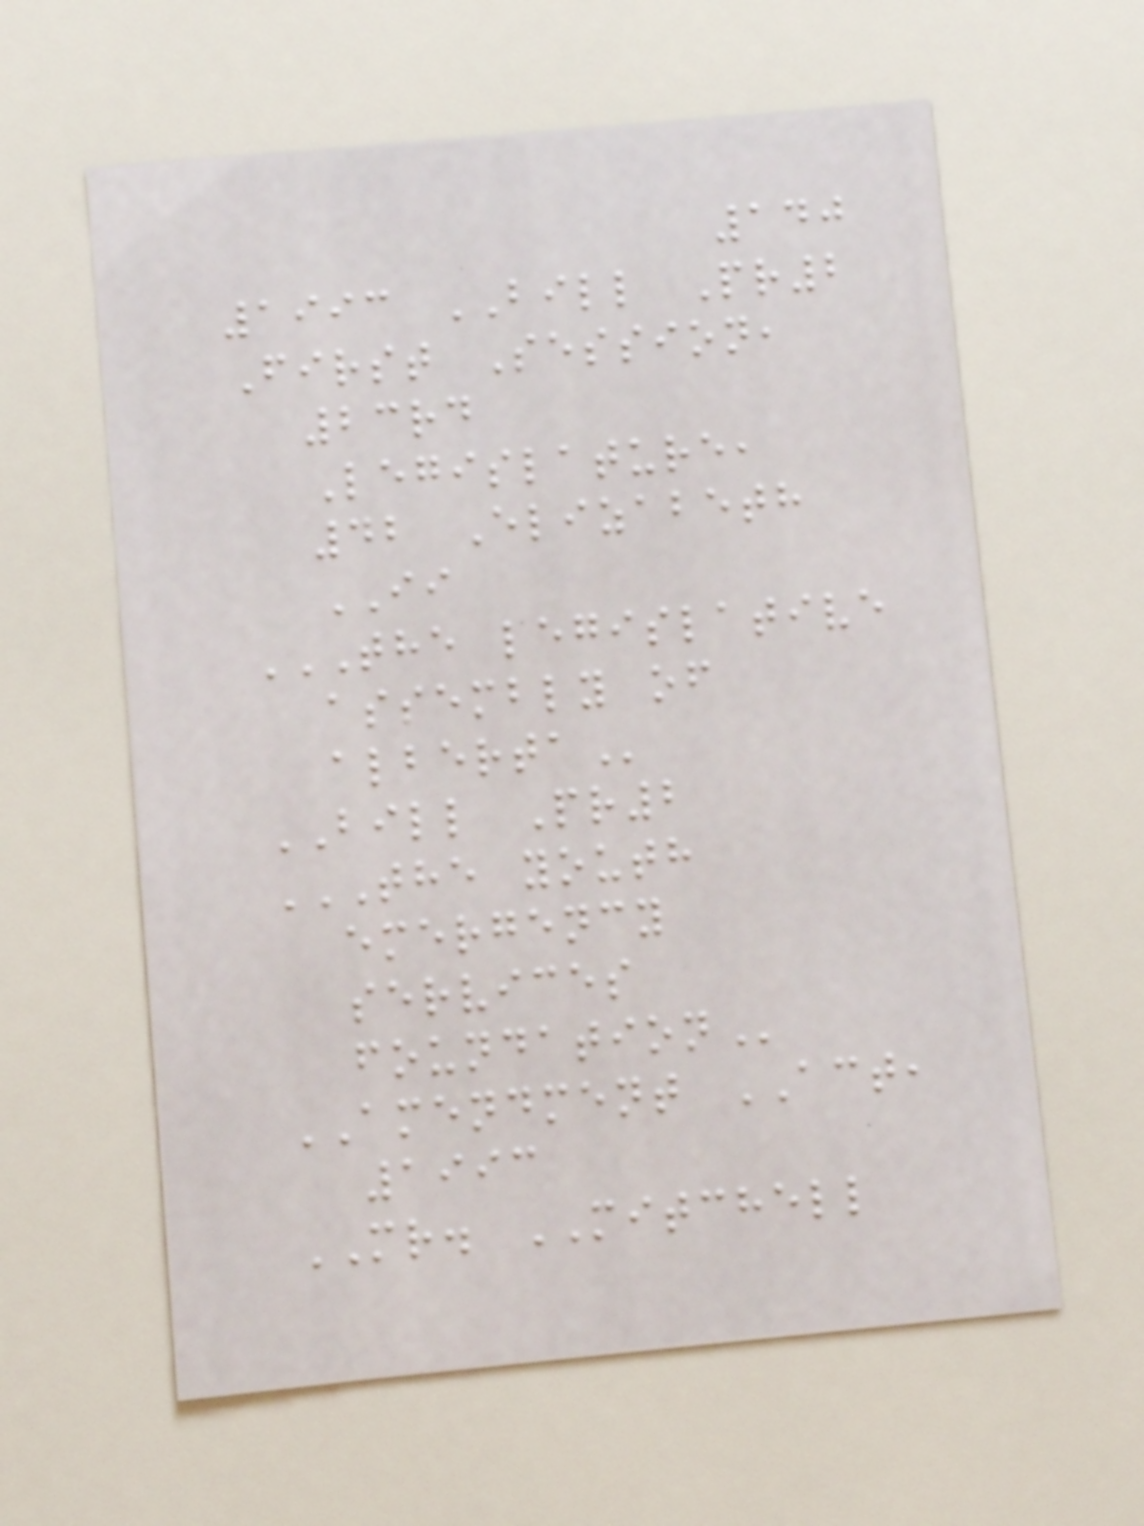140
1993 BILL Pr2
First Session,
23rd
Legislature,
42 Elizabeth
II
THE LEGISLATIVE
ASSEMBLY OF
ALBERTA
BILL Pr2
THE YOUTH
EMERGENCY
SERVICES
FOUNDATION
AMENDMENT ACT,
1993
MR. MITCHELL
